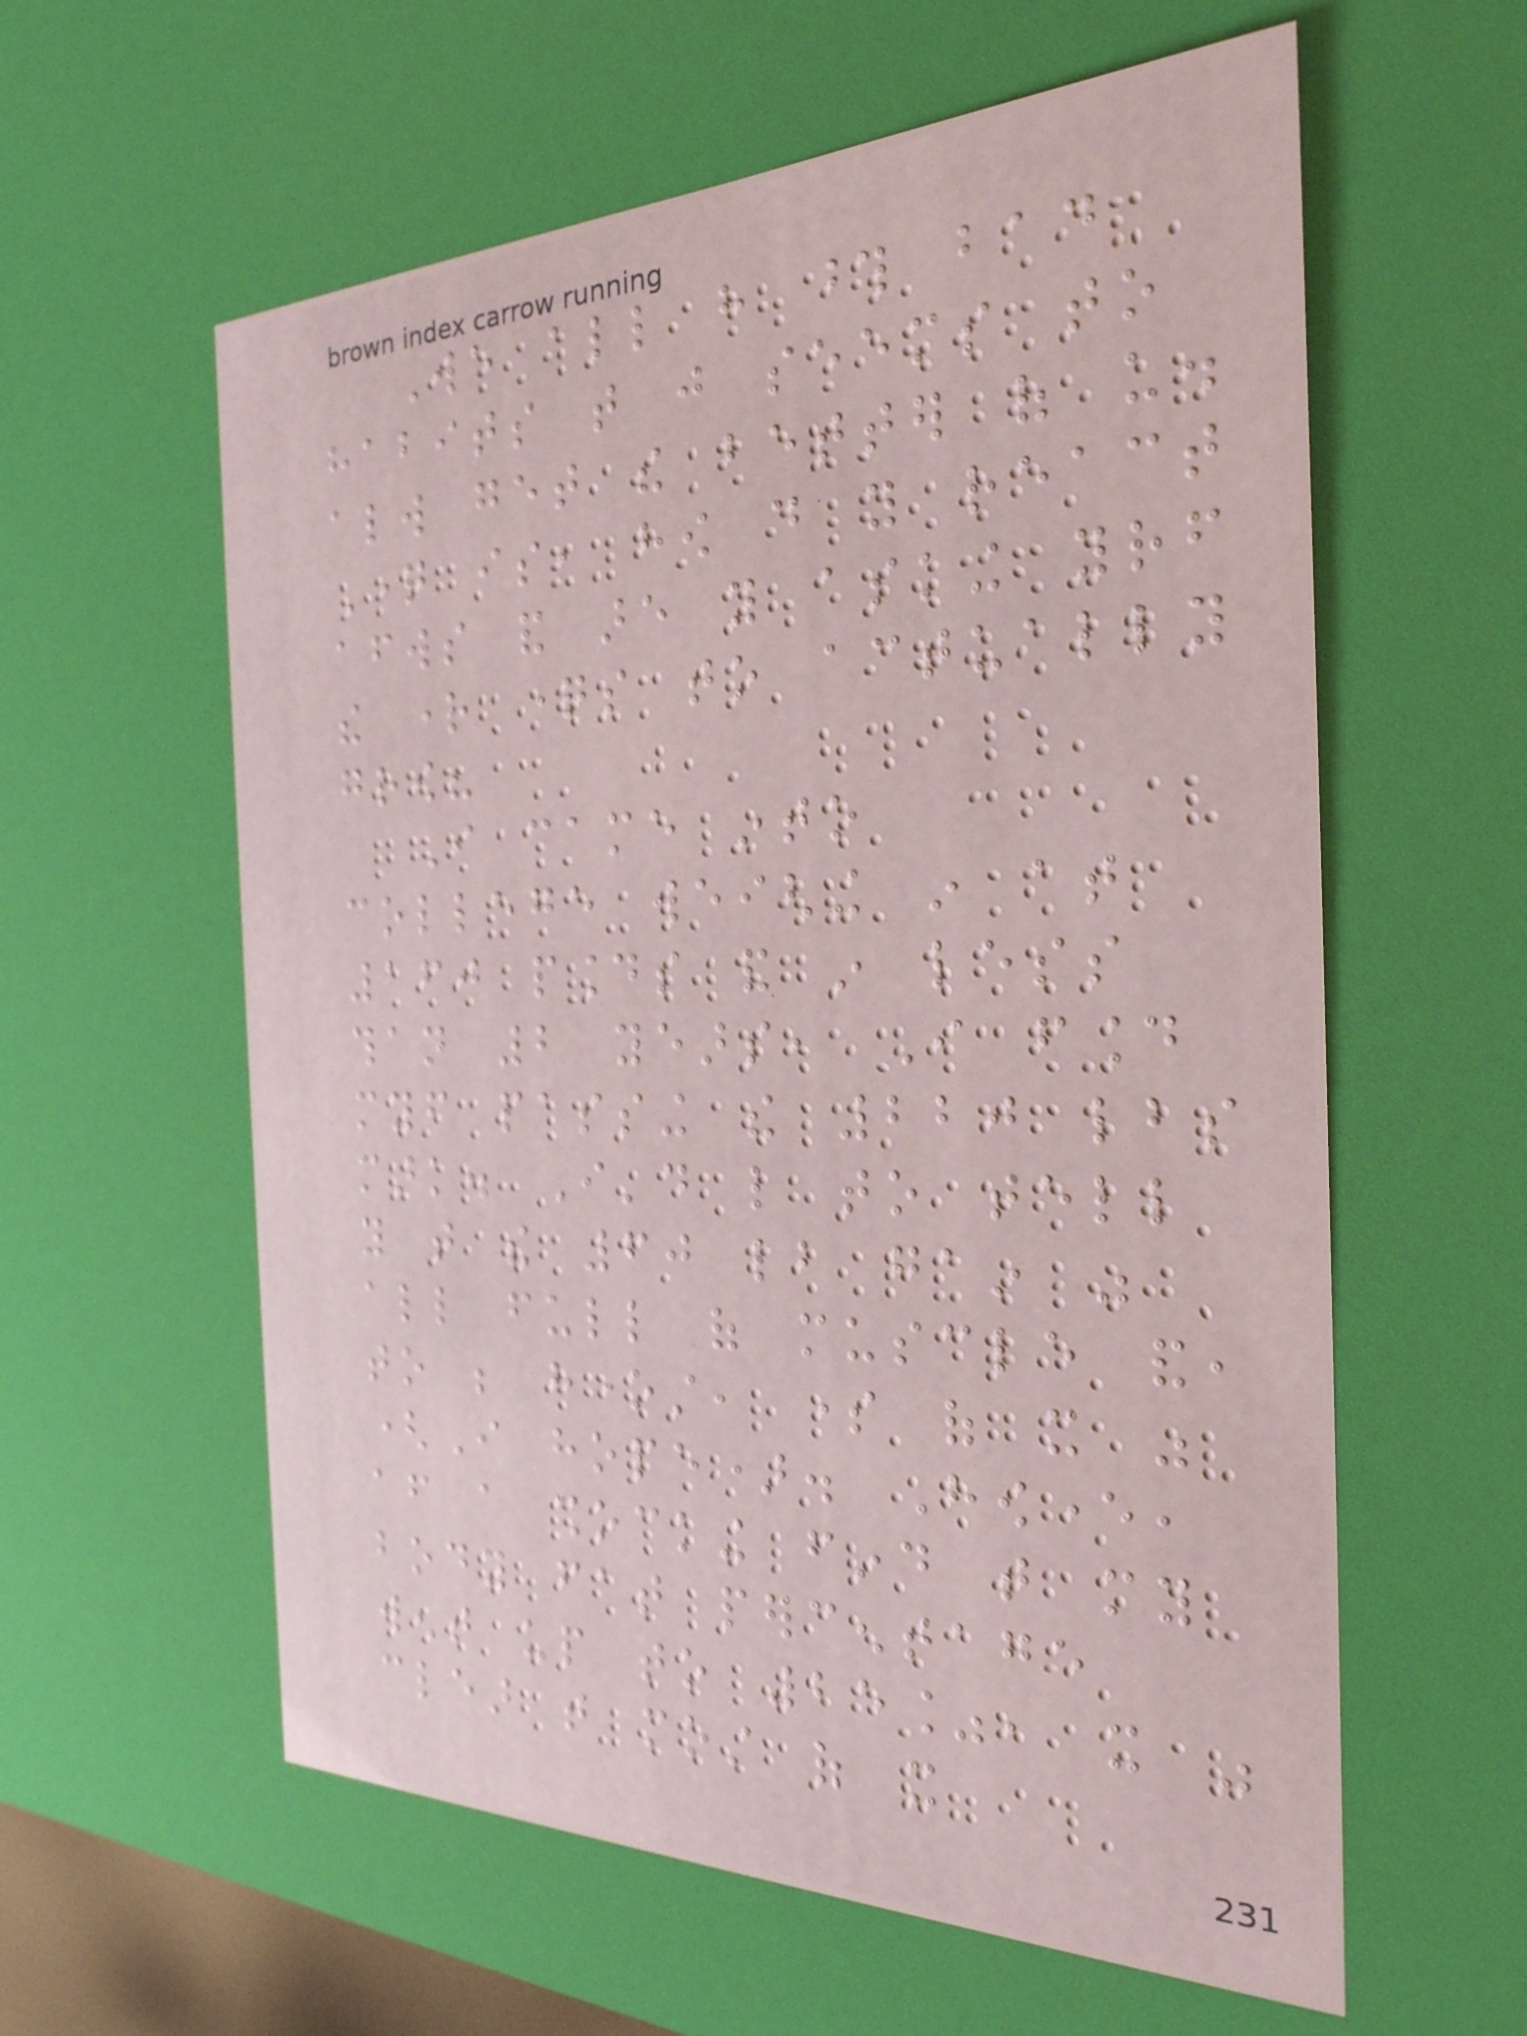We all have those bad
habits that just seems to
always get the better of us.
Question is, how do you react
afterwards and are you asking yourself
the right questions to actually
grow?
I came into
college weighing in at
160 pounds and in less
than 2 years, I found
myself passing the 220 lbs
mark. I'd like to tell
you that the 60 lb gain was
all full of muscle and,
to be honest, some of it was
(I hope). However,
after a shocking find that my
body fat percentage
went up to 25%, it was
clear that most of it
